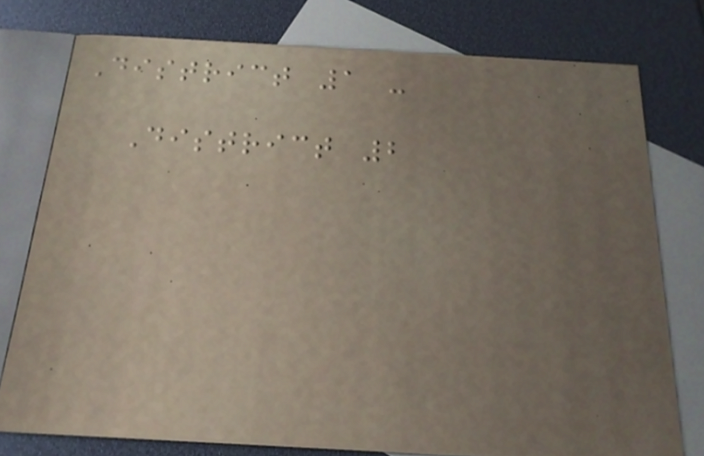District 1 -
District 2
